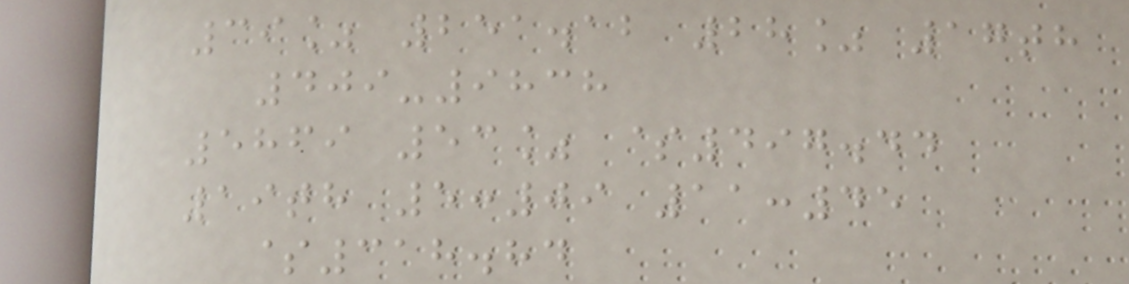39% 251.12 28% 17th
409-9838
5869 53% $497.44
19th 5:09 11:45
$318.84
